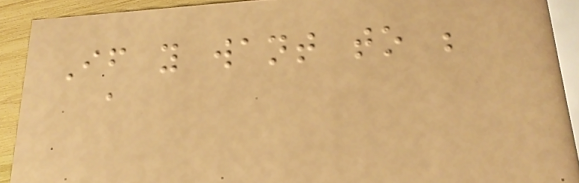If you want to be
a
